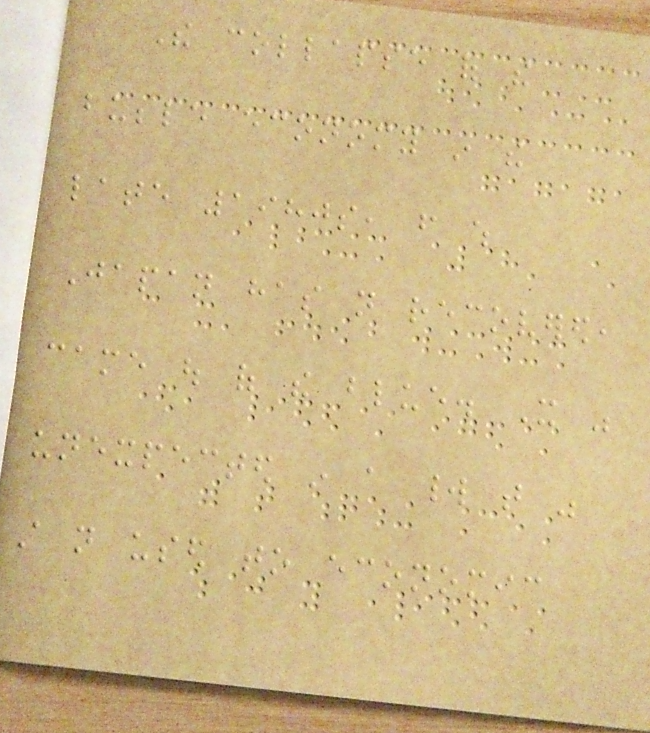The collapse of the
bubble economy in the
late 1980s, from which
Japan has not recovered,
came out of the blue. It was
unexpected in a world that was
still not used to economic
